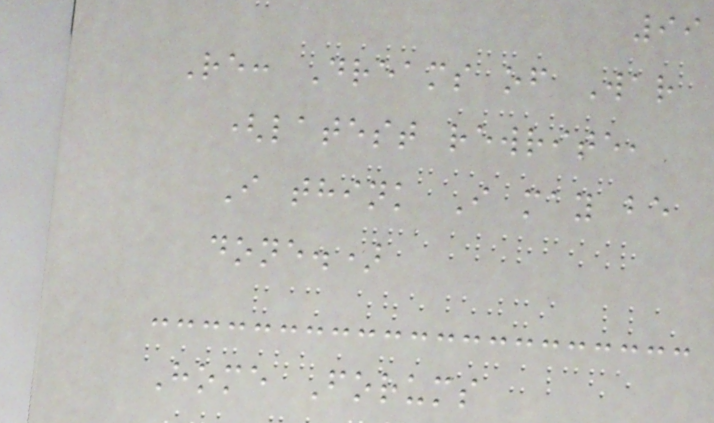99
Re: Dreams of War
(latest rewrite,
I think I may be
done.)
Home Forums
